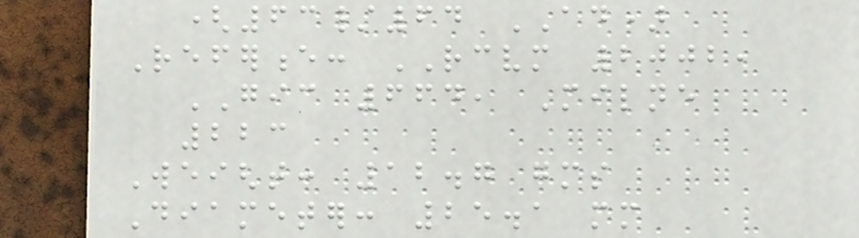(63/64 AD)
Reference: RCVM 2002,
GIC 664, Milne
223
Weight: 12.7 gms
Diameter: 25.1 mm
